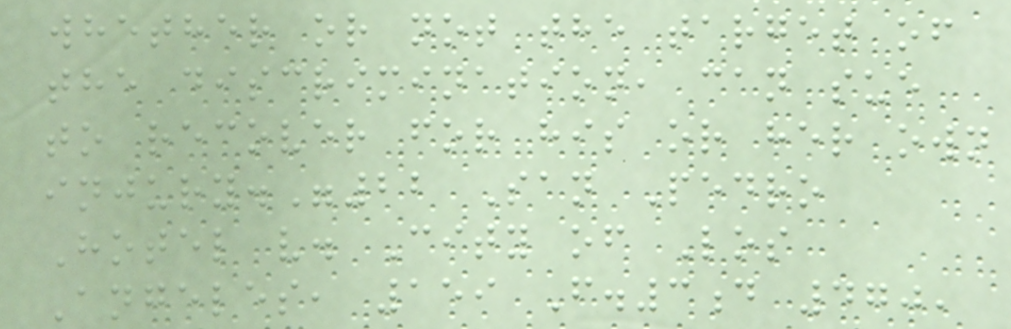whether or not the target of
the discrimination, can sue
to recover for his or her own
injury."22 San Pedro
Hotel v. City of Los
Angeles, 159 F.3d 470,
